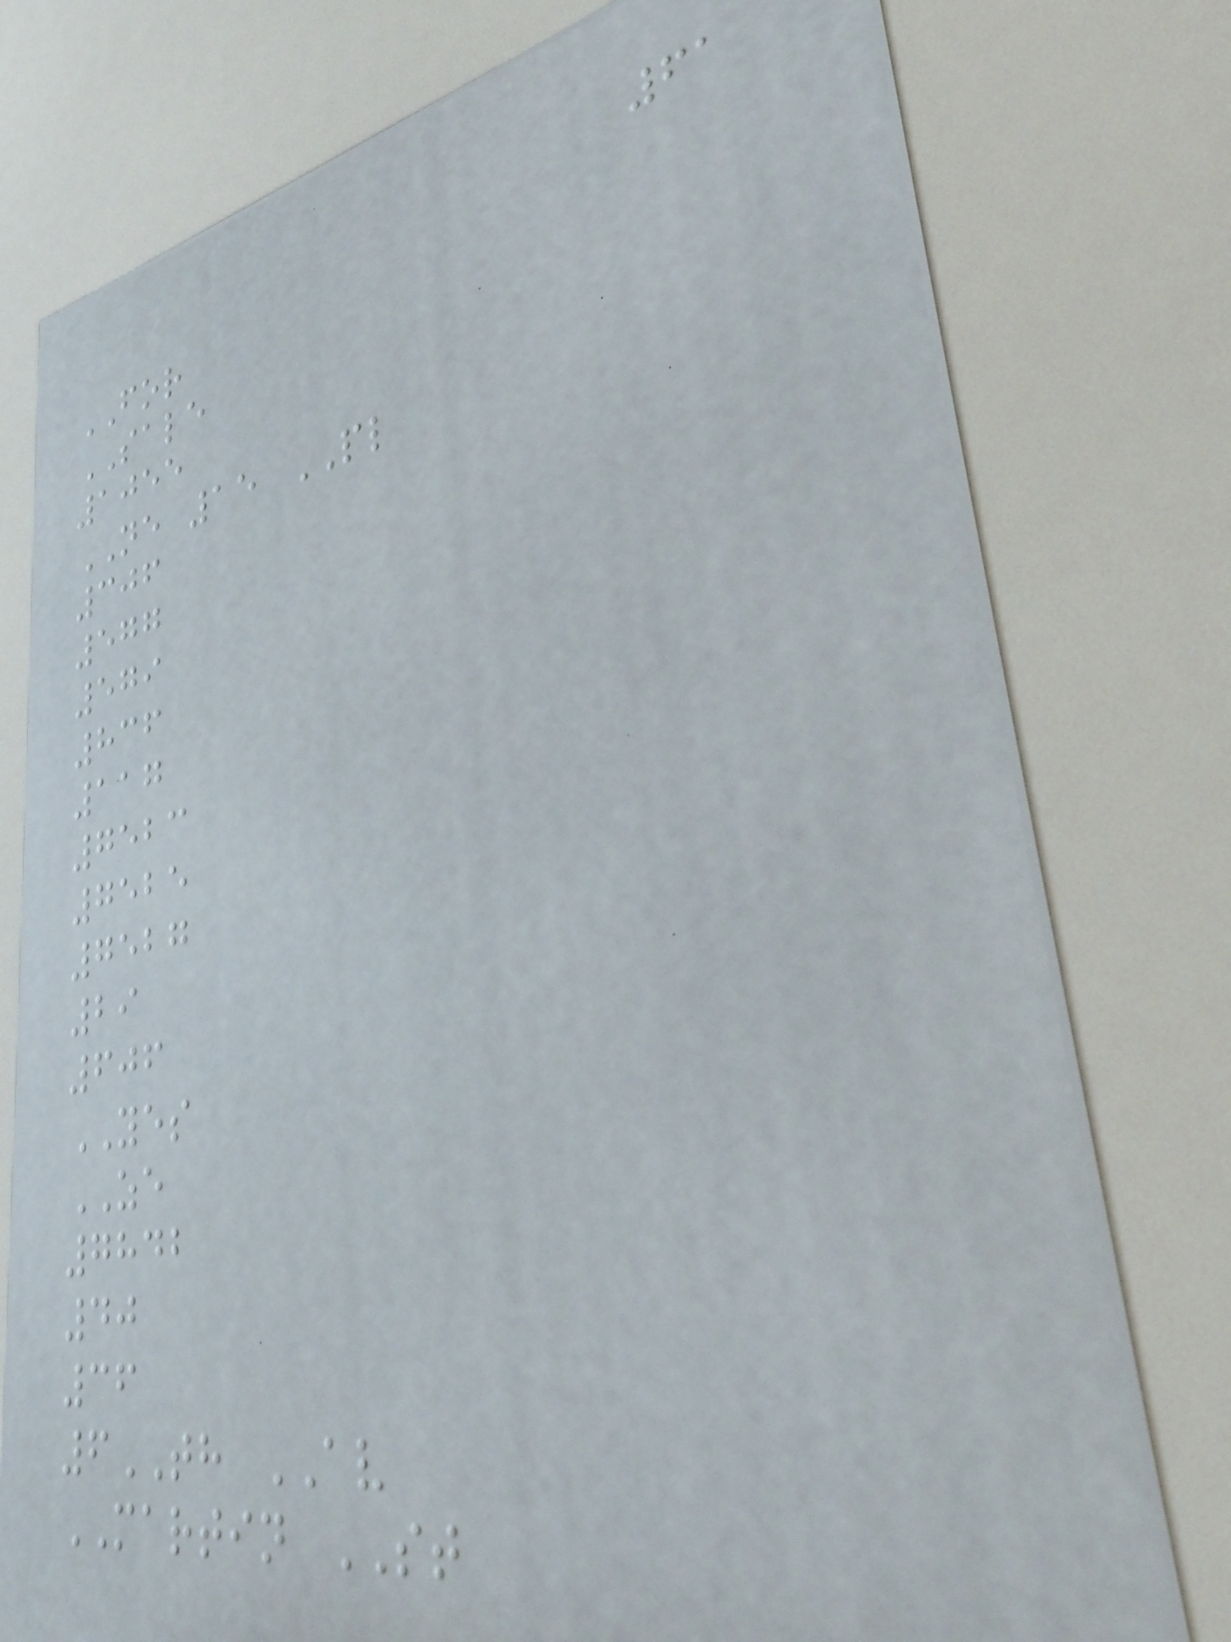61
FOR
SALE
1055
NE 15 PL
306
577
579
836
117
7523
7525
7527
29
606
YES
ZE
7842
40
36
6TH AV
MARTIN ST
